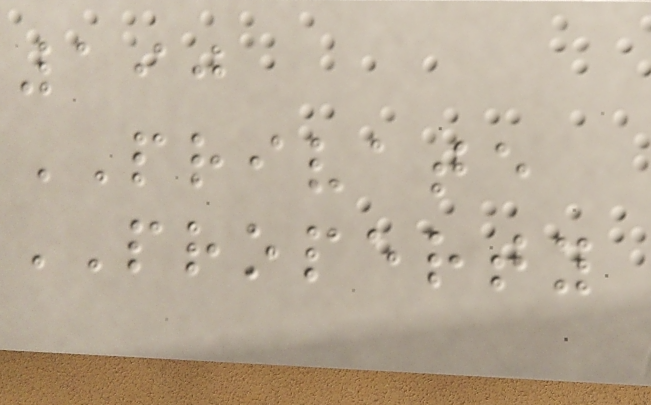190
PRIVATE
PROPERTY
